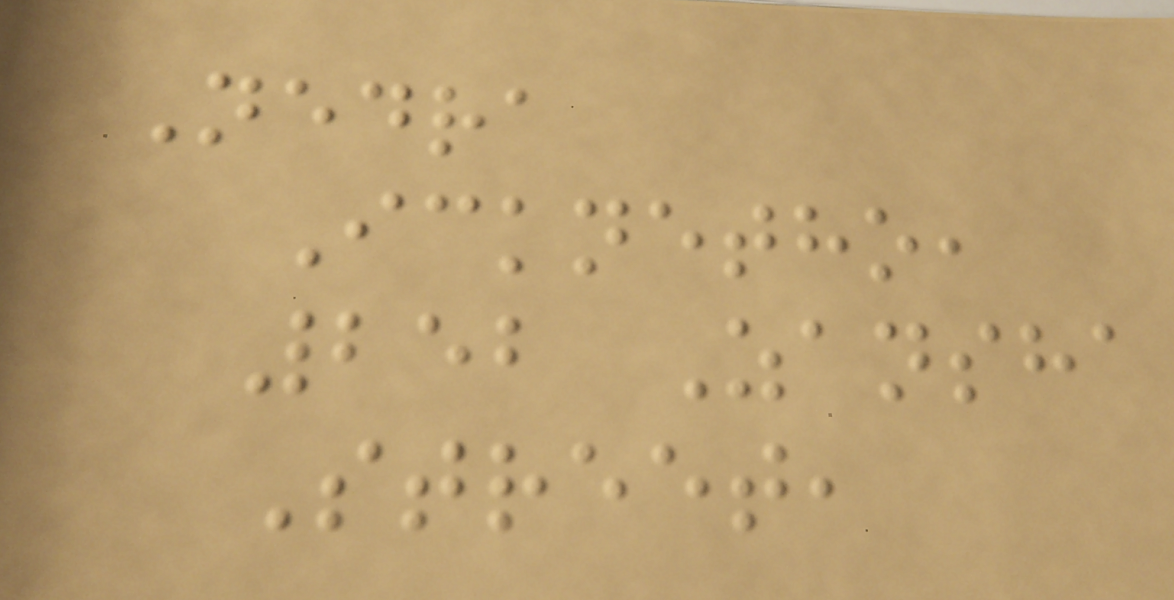Nedra
Icknetho,
252 Zansha
Street,
